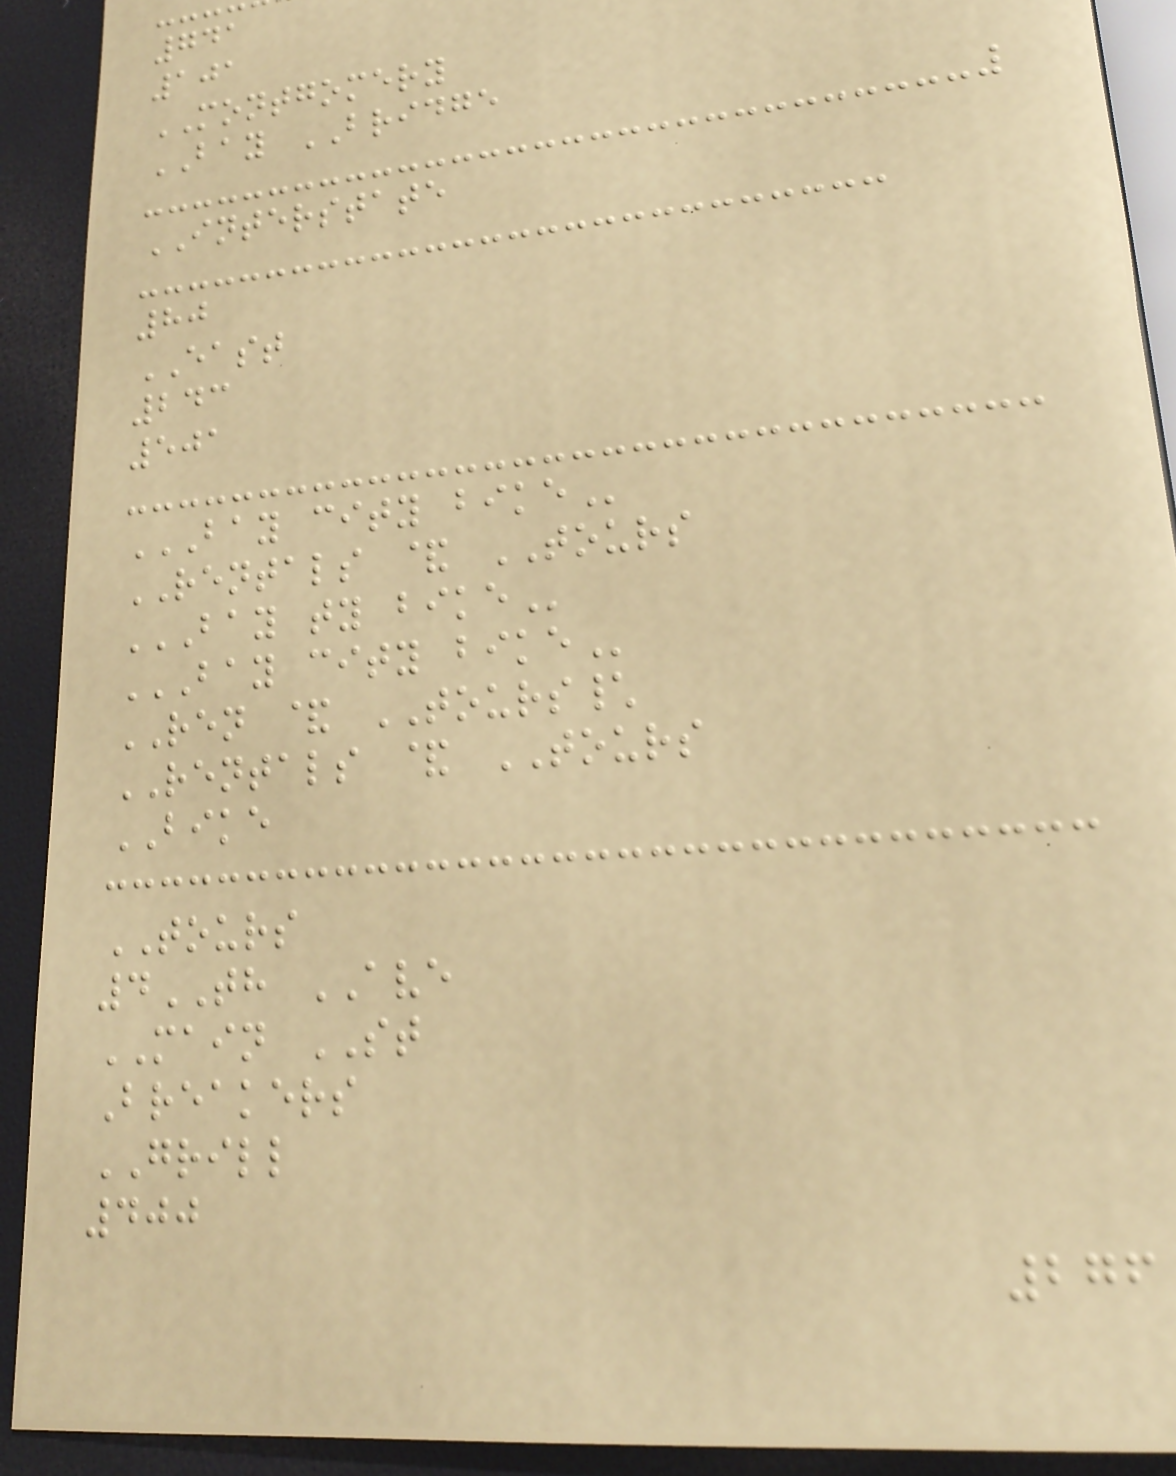741
101
MONTGOMERY
BAY BRIDGE
INTERSTATE
80
EAST
243
501
BAY CITY BIKE
RENTALS & TOURS
BAY TY BIKE
BAY CITY BIKE
REN & TOURS\
RENTALS & TOURS
BIKE
TOURS
4TH AVE
MAIN ST
Breakers
GRILL
400
276
